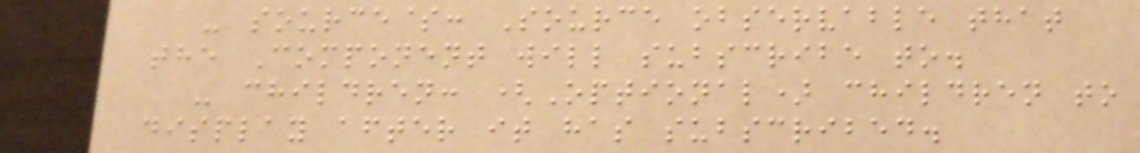- source$: Source observable that
the Component will subscribe to.
- children: (Optional) children to
display after it has subscribed.
